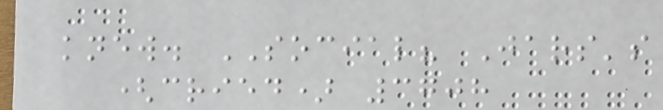knew. SOCIAL? Jars's
(cried) 3708
